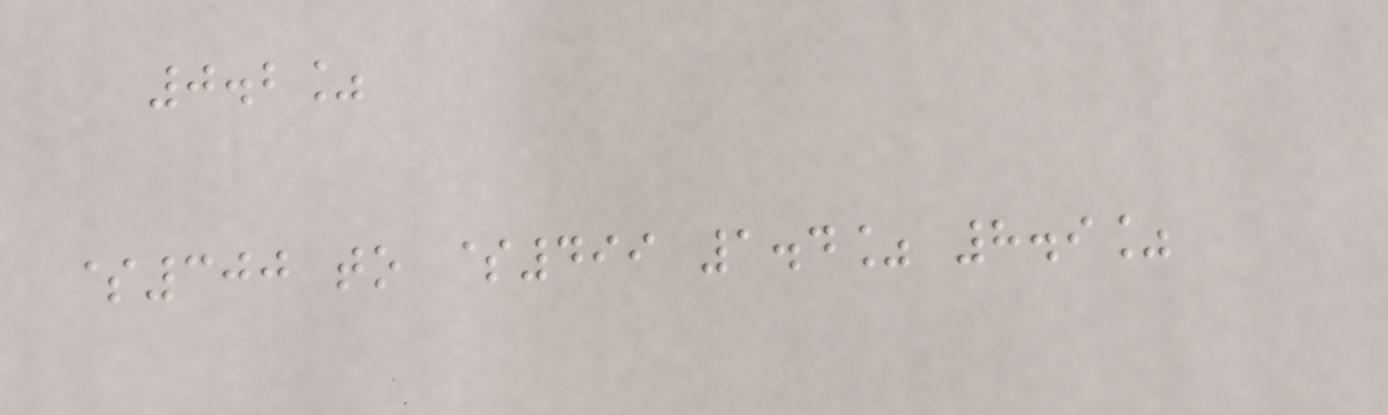0.2%
$300 to $499 1.4% 8.9%
